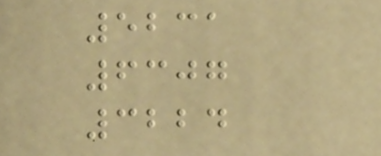5231
6307
3224
